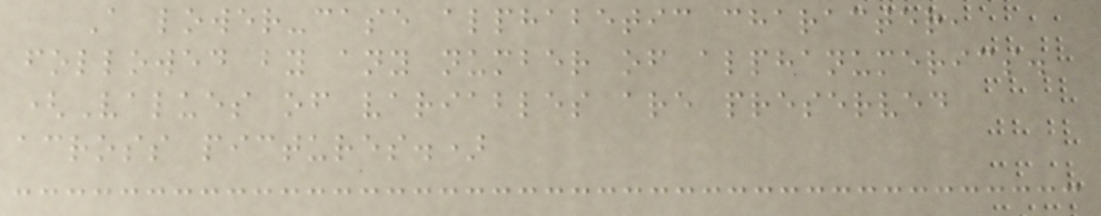A lower-case alphabetic character,
followed by any number of alphanumerics.
(Values of variables are preserved
across pictures.)
